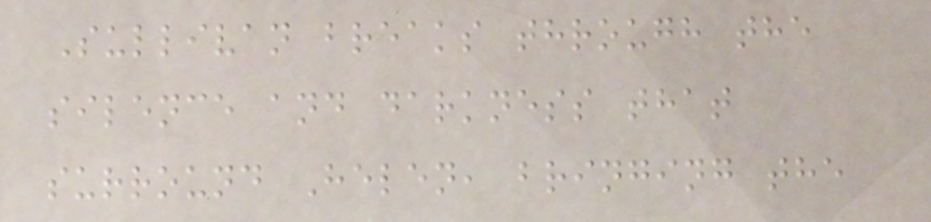Sullivan breaks through the
silence and darkness that
surround Helen, bringing the
